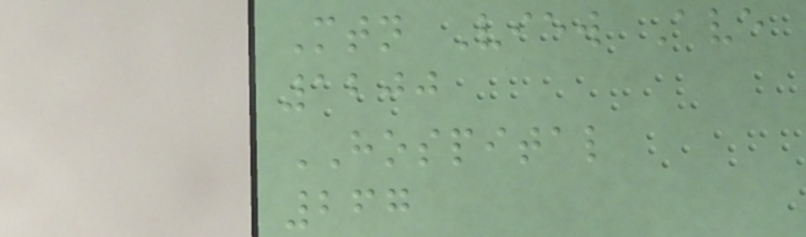Mtn View Ave
1200
HOSPITAL
267
